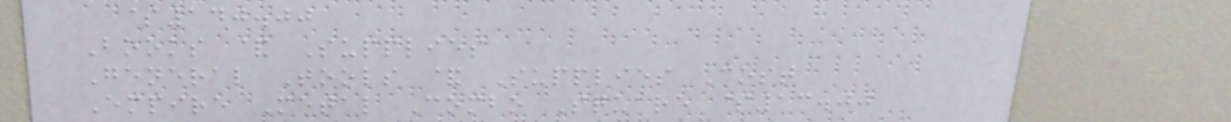$140.00
Books & Supplies
General Tools & Supplies Cost
Empire Metal Combo Square $13.00
